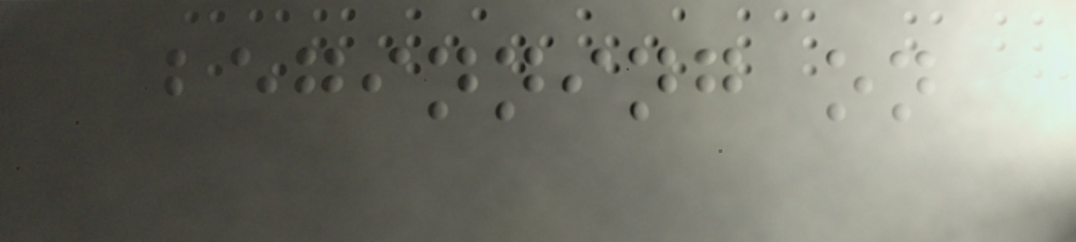beginning on
